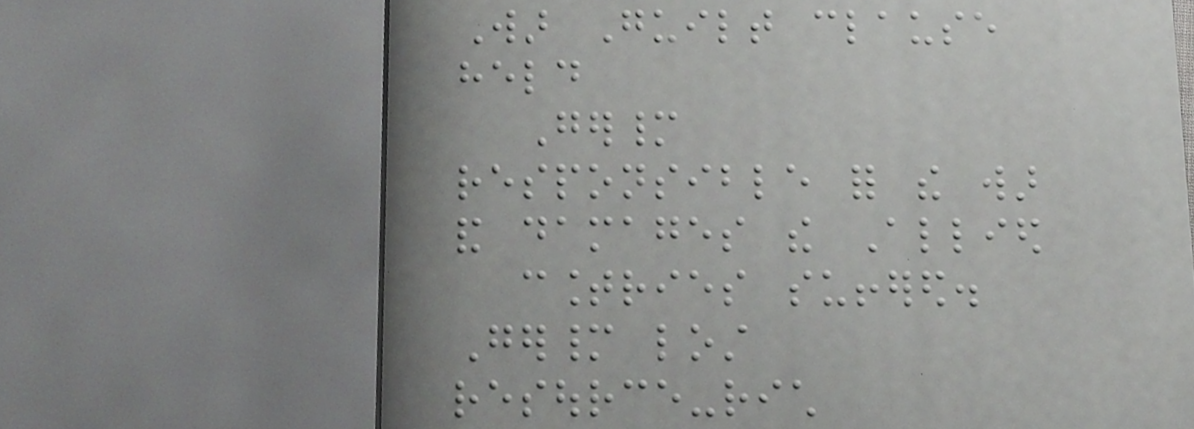War Guilt clause
held
Germany
responsible for the war
and damages the Allied
countries suffered.
Germany lost
resource-rich
